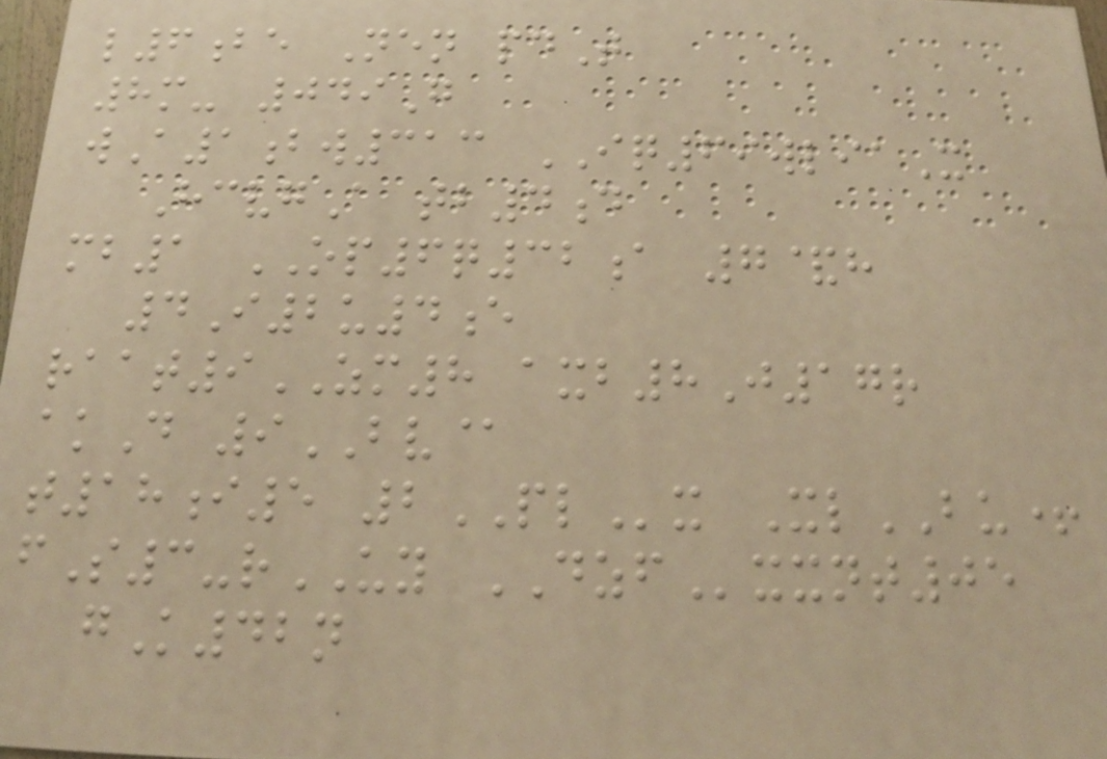l6be Nen pdT
8m- 049G
wA1bw313 IQ69wliaX
HcvgA tb4d
mb1 OP6q32a 7&h
4I2u4e
raat9ZM8 axb8J17r
akD 9BV@
t18i5 2PLx XlBU+
fS3-rUY DZFxxnt05
gK42n
